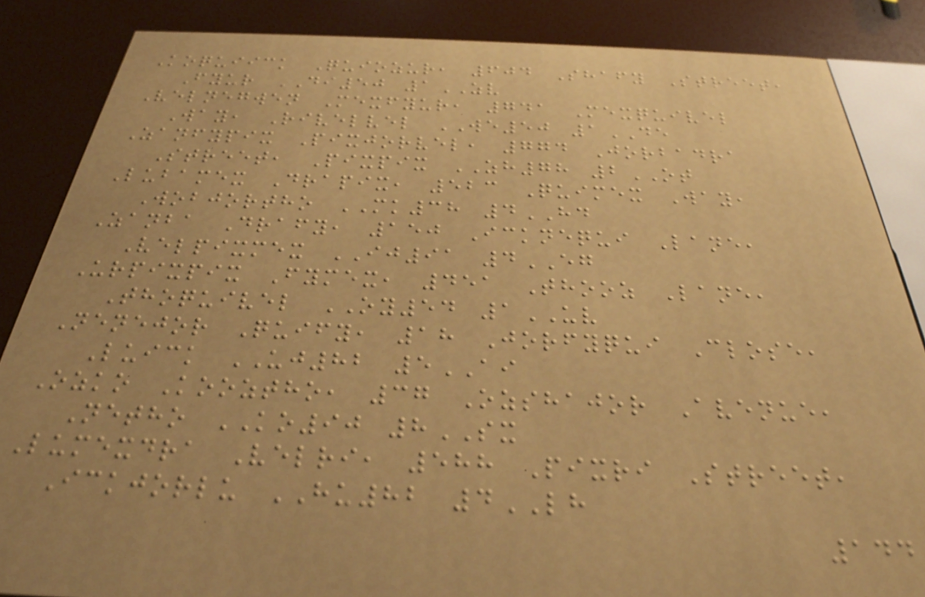Koquiick Quiozur, 604 Shafy Street,
Fyur DI50 1ZV
Velnegwen Mexfyur, 741 Mexquivel
Way, Rivelvel WE50 1DE
Zanfypix Pixjorvel, 774 Jorbadra
Street, Pixpix ZH78 2OT
Lubamex Drapix, 523 Quimex Way,
Wobjortho MK38 4HD
Zanba Drafy, 150 Icknequi Lane,
Velpixmex IJ91 4EG
Urpixpix Fymex, 451 Thooz Lane,
Thoquivel OY54 1UV
Nenejor Quify, 18 Jorfyqui Close,
Luick UJ82 5AI
Ozko Kooztho, 37 Ozshajor Avenue,
Netho KO90 8SX
Lumexdra Velri, 588 Pixri Street,
Ickjorlu HU82 4LH
144
